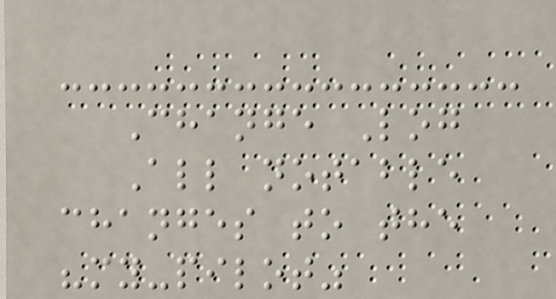Change Log
All notable
changes to the
"my-pilot"
